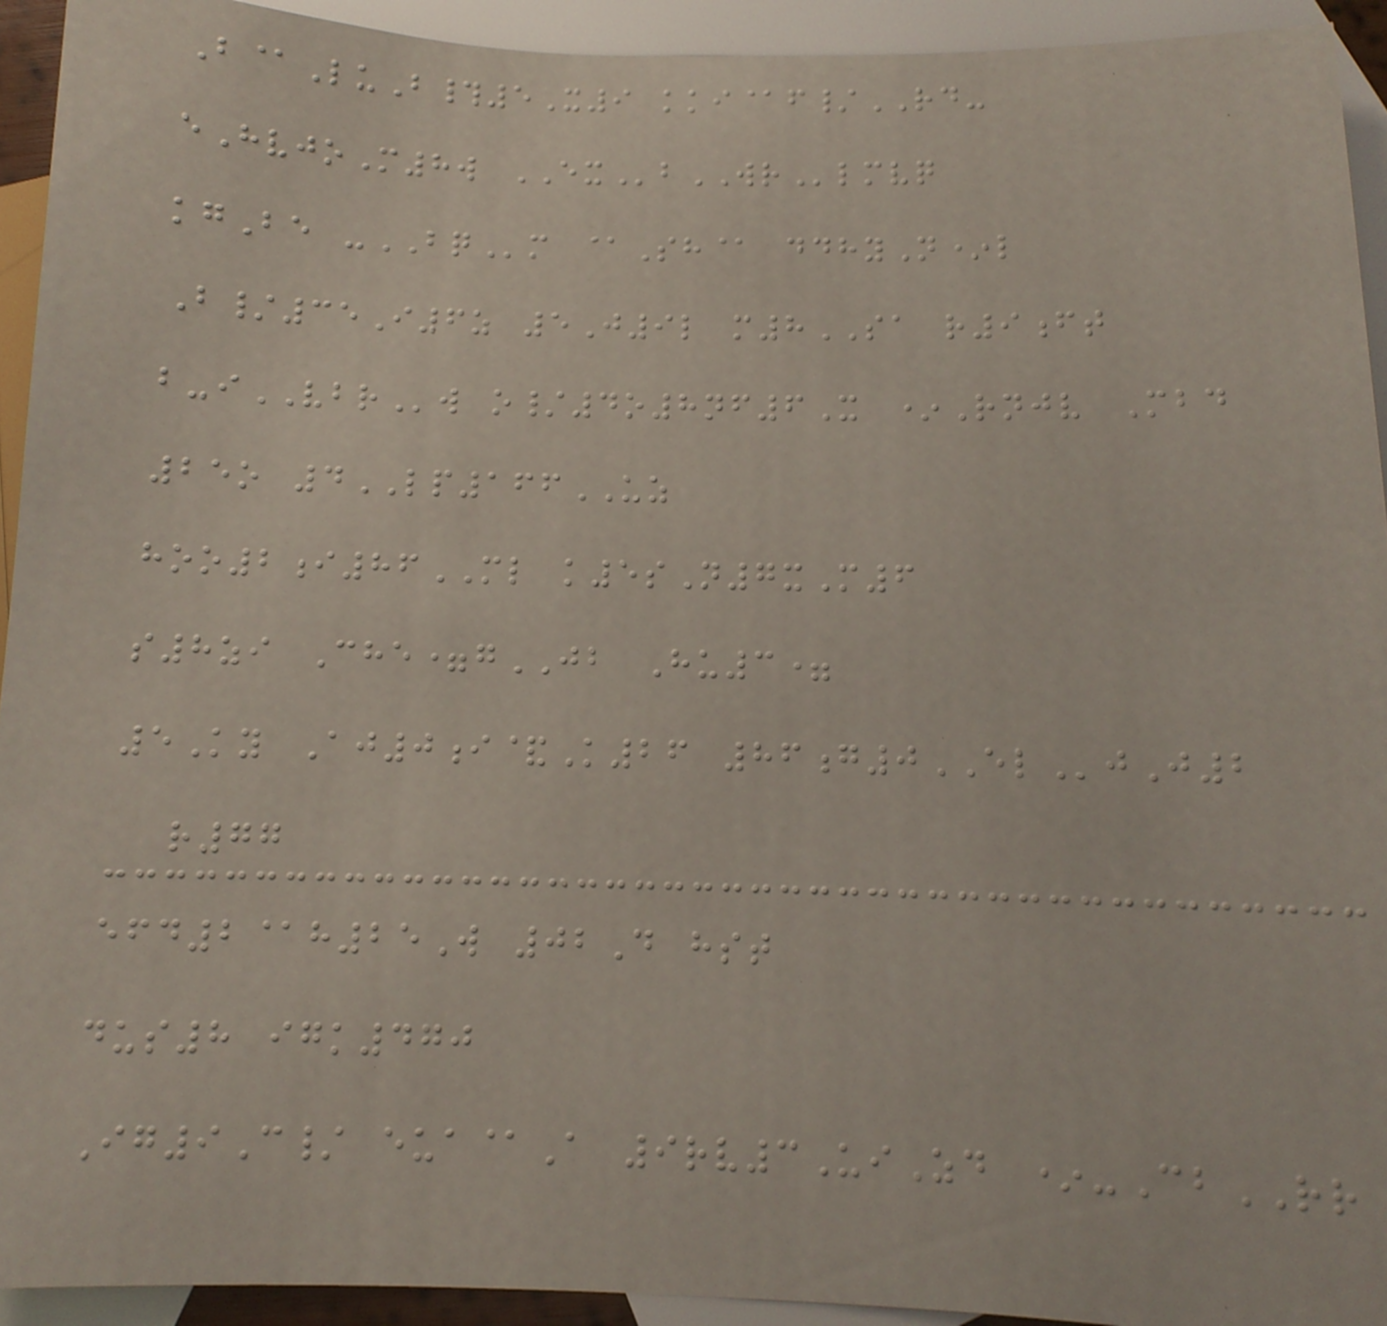B@LuB#5X9 kki@f/RD-
eHvjoM8w EXbWRlmvq
kgBe -BQm @Sh@ ddhyN*l
B/35I6z 5J9l m8SA r9ft
b-iVBRw o/4o8nf6X *Rnjv Mbd
25o 4LP166UZ
hoo2i86ML k5sN7xM6
s8zi Che=gJB Hu3=
5Ky Aj0i&K26 86g0ELjJ2
r77
efd2@h25W 02D hst
dus8 igk470
Ig9C/ eua@A 9rv3UiZd *-CbRR
